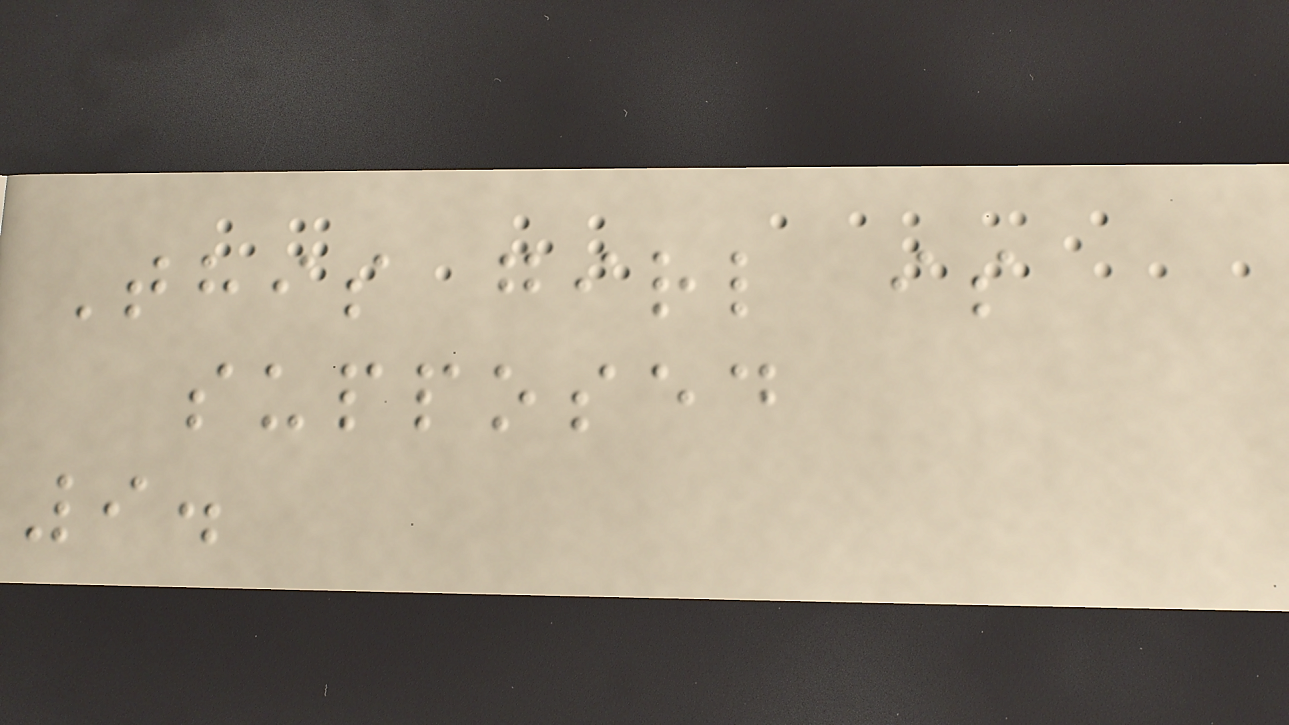This girl is
supposed
9.
